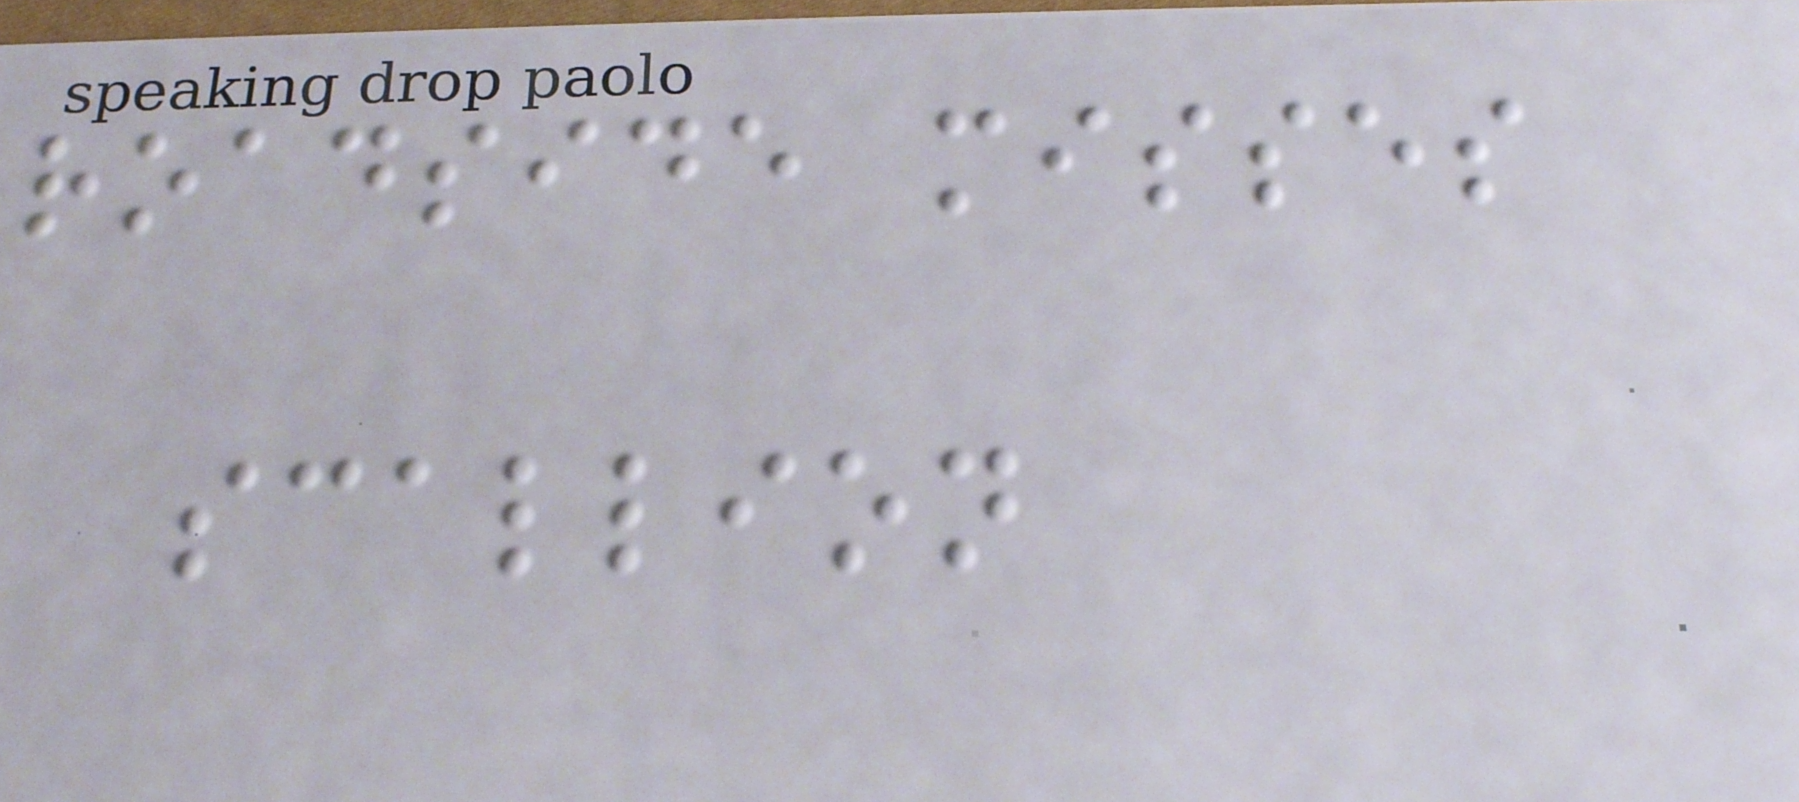roadside misses
scallion
